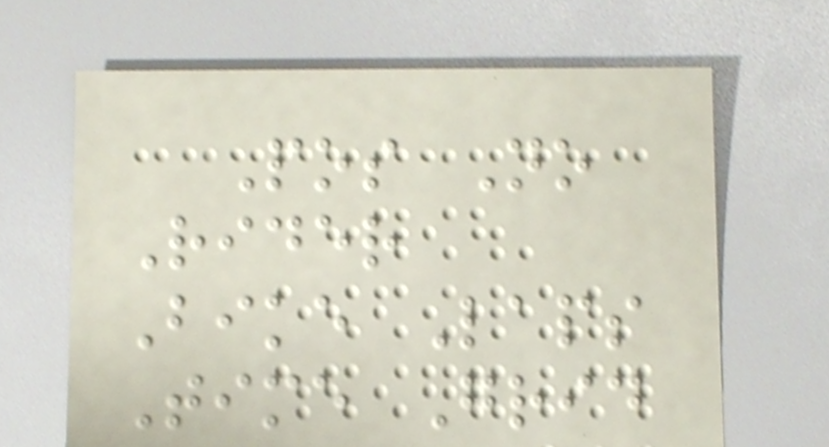Pos No
Rider
Bike Laps
Time Grid
